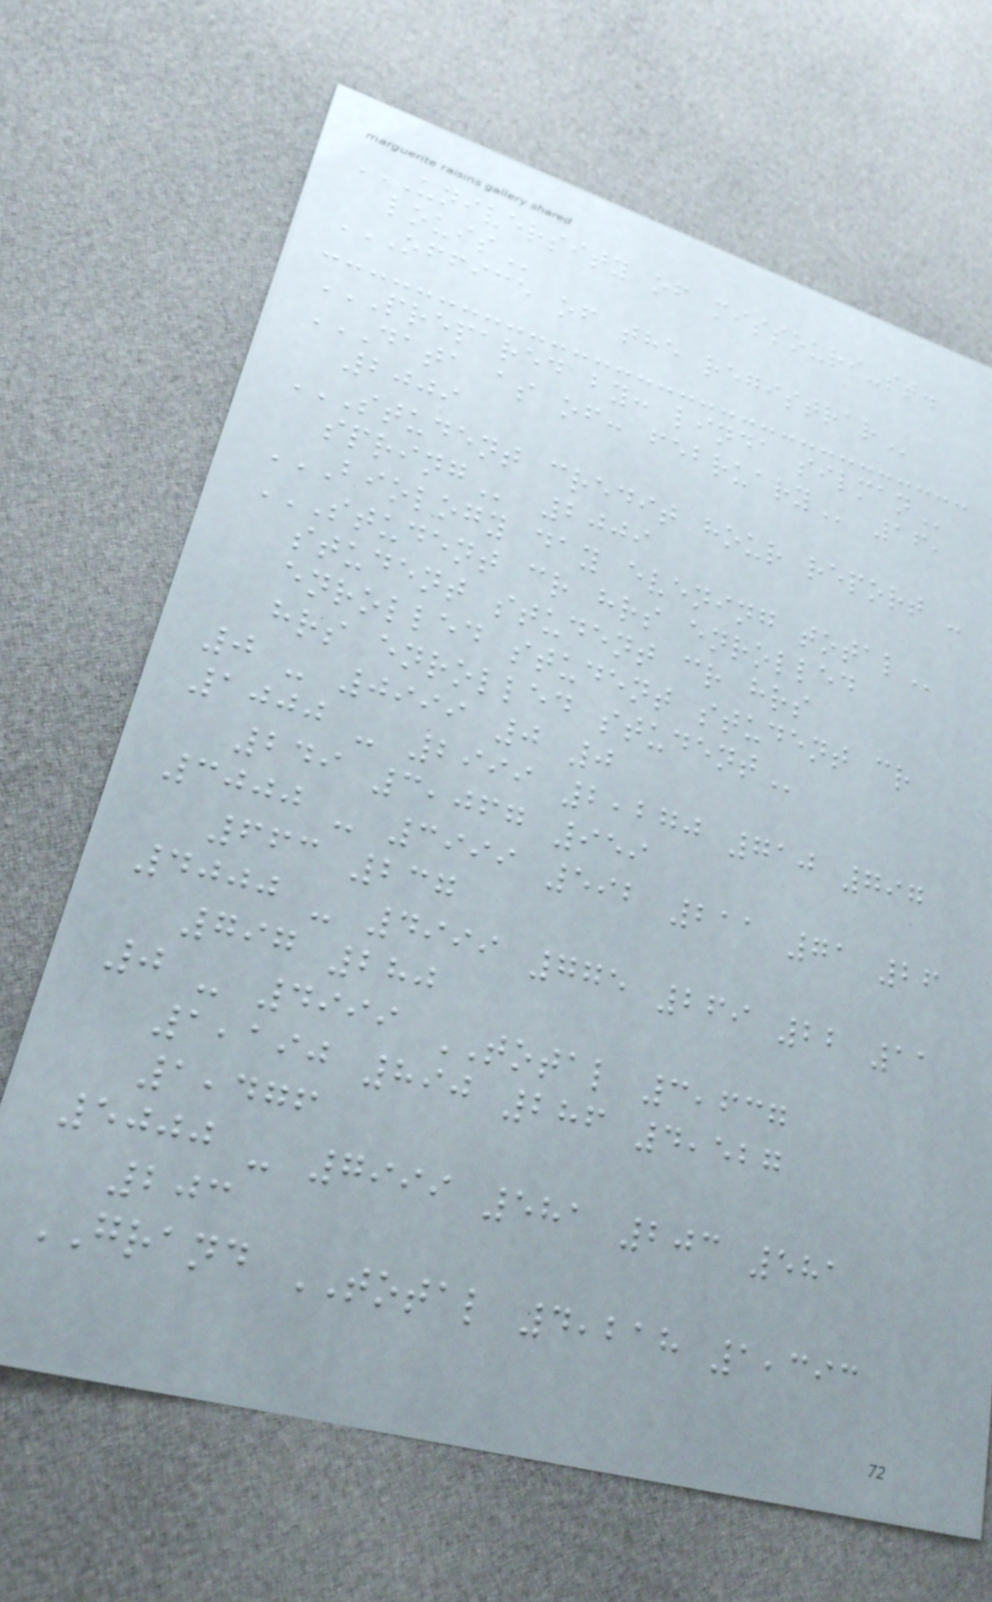UNIVERSITY OF MISSOURI-ST.
LOUIS
OFFICE OF THE REGISTRAR
PREPARED BY: LINDA SILMAN
DATA AS OF: FEBRUARY 16,
2009
STUDENT CREDIT HOUR REPORT -
SPRING 2009
BIOLOGY DAY EVENING TOTAL
STUDENT CR HRS ENROLLED
STUDENT STUDENT CR HRS
ENROLLED STUDENT STUDENT CR
HRS ENROLLED STUDENT
0 - 0999 0 0
1000 - 2999 2,270 710 797
249 3,067 959
3000 - 3999 592 211 71 26
663 237
4000 - 4999 775 269 22 11
797 280
0 - 4999 TOTAL 3,637
1,190 890 286 4,527
1,476
5000 - 7999 581 203 581
203
GRAND TOTAL 4,218 1,393
